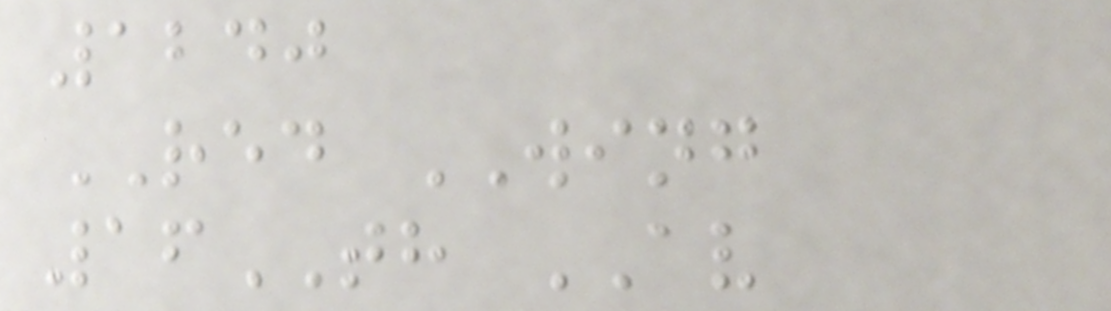1240
RED WING
16TH AV
